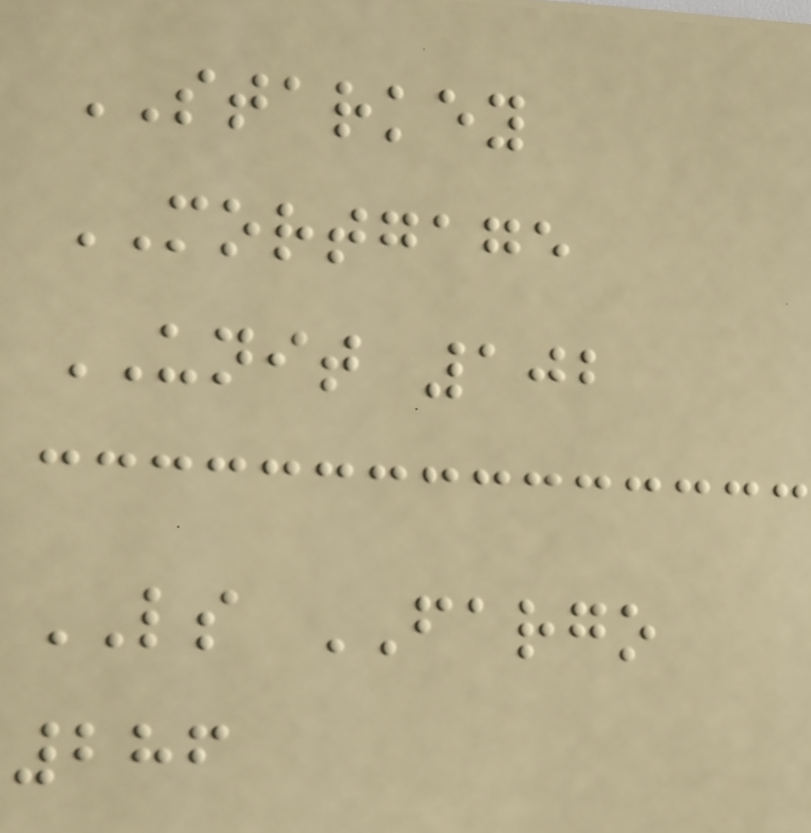STARKEY
MORTGAGE
UNIT 102
LS FARGO
286
